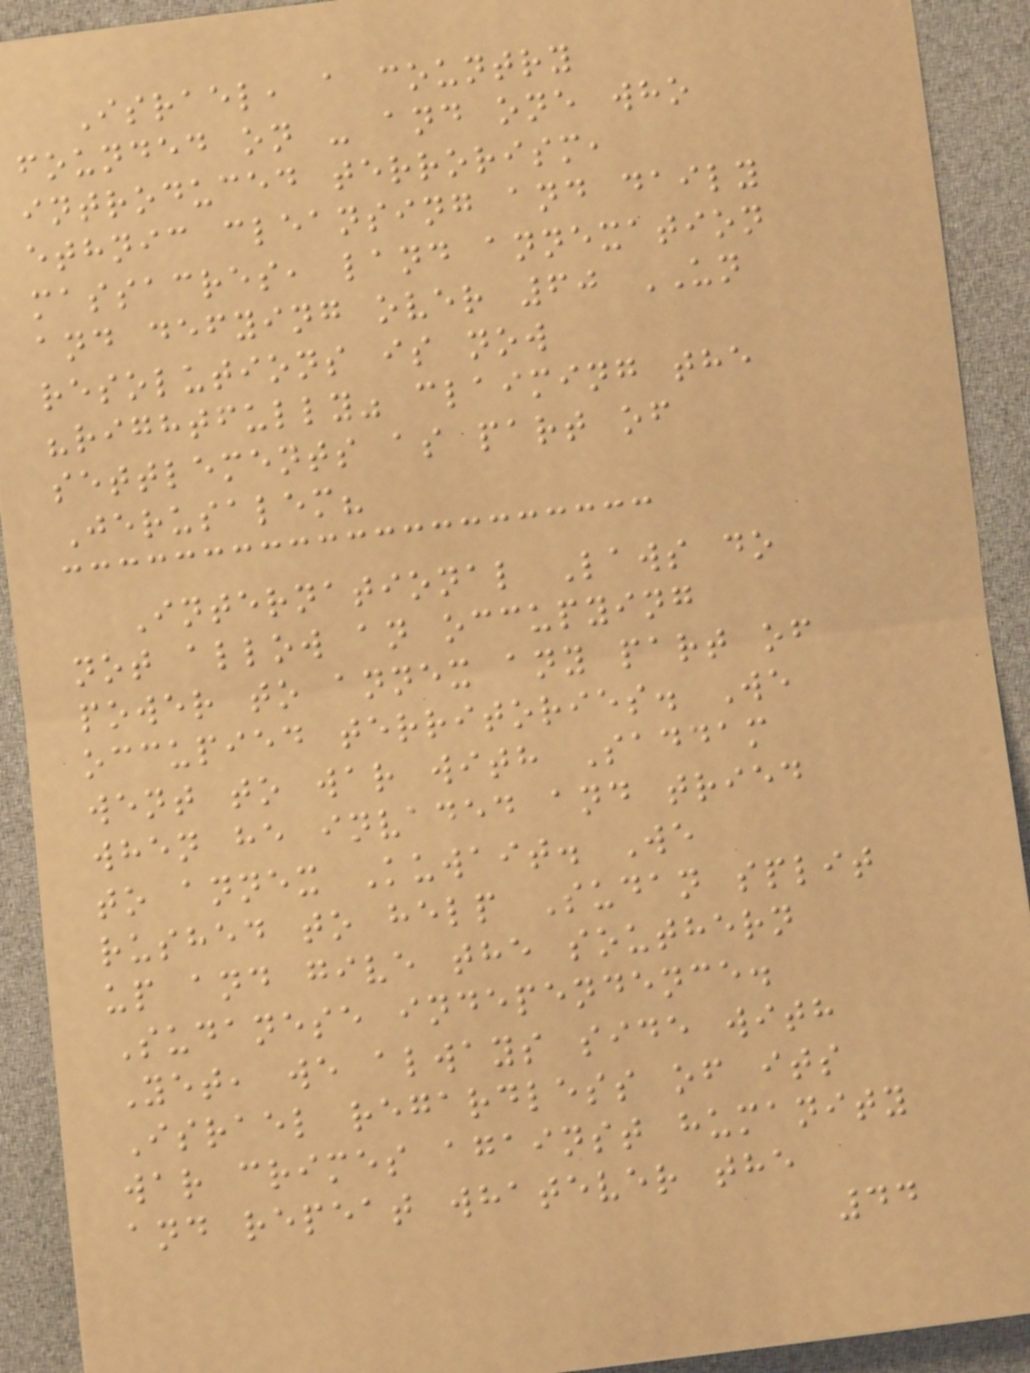Israel, a country
founded on - and one who
introduced terrorism,
ethnic cleansing and daily
massacres, land annexation
and defying over 60 UN
resolutions is now
"rightfully" claiming the
settlements as part of
Jerusalem?
International Laws do
not allow an occupying
power to annex any part of
occupied territories. We
went to war with Saddam
when he invaded and tried
to annex Kuwait. We
rushed to help Sudan split
up and give the southern
Sudanese independence.
Yet, we always side with
Israel regardless of its
war crimes against humanity
and repeat whatever the
44
